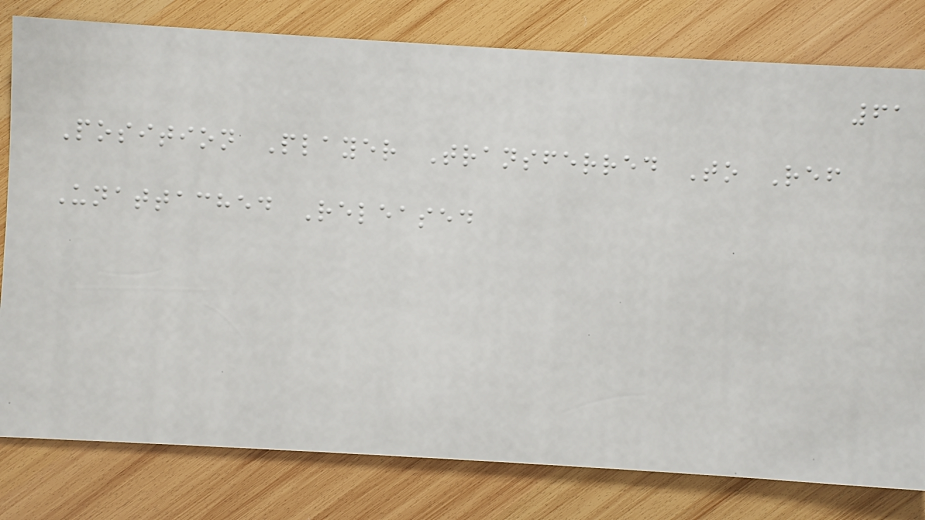61
Position Player Transferred To Ref
Unattached Released
